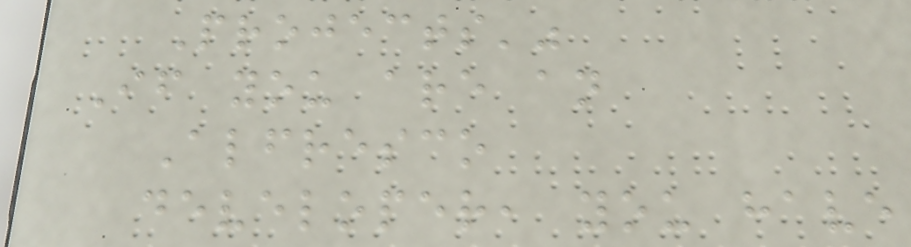Projects'"
If you are an
Alfresco
developer, you have
